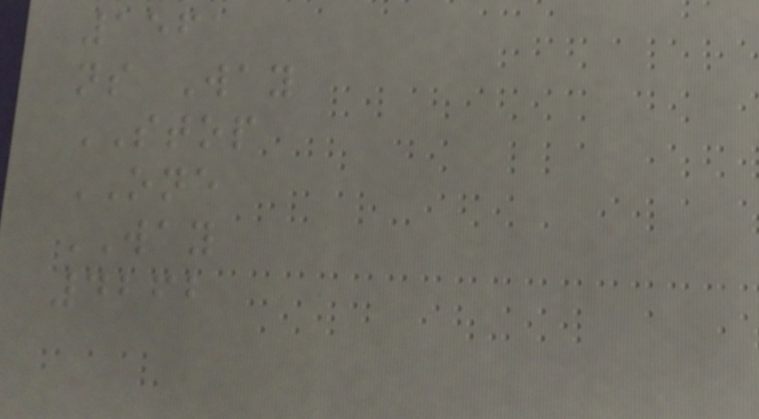1561
ns Way
STOP
ONE
WAY
4262
